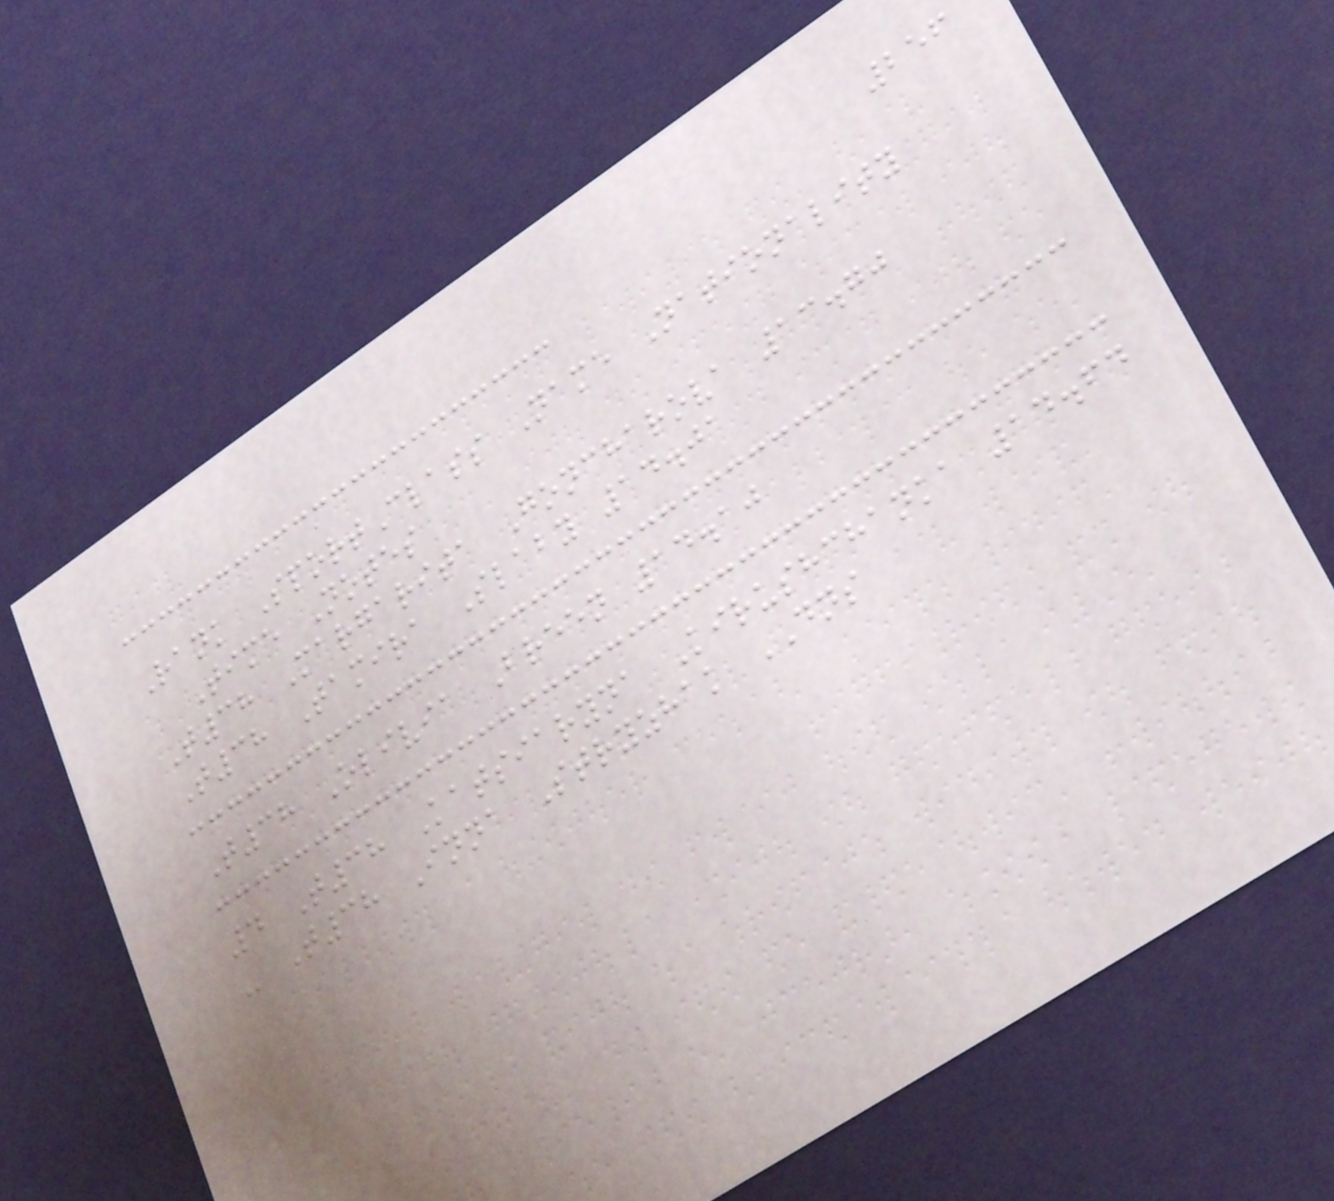256
Rank SportClass Name Nationality
Time Notes
T38 Margarita Goncharova 13.70
T38 Tamira Slaby 14.01
T38 Olivia Breen 14.10
4 T38 Katsiaryna Kirushchanka 14.64
- T38 Inna Stryzhak DNS
